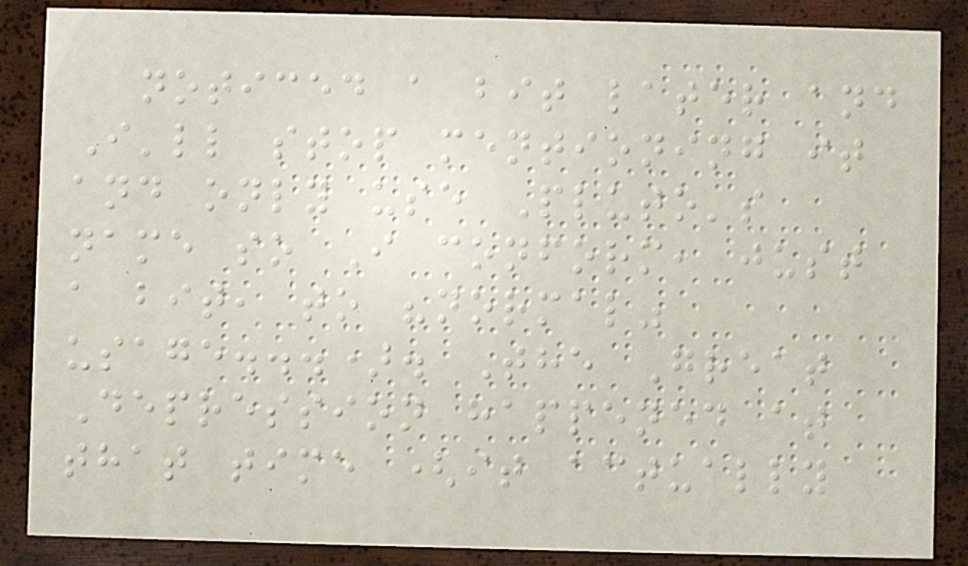noticed a bit later and
I'll stop mentioning it
and only use Pluto's
name so I conform, just
a bit, to "normal"
usage...). The Great
Depression happened at
that time (it actually
